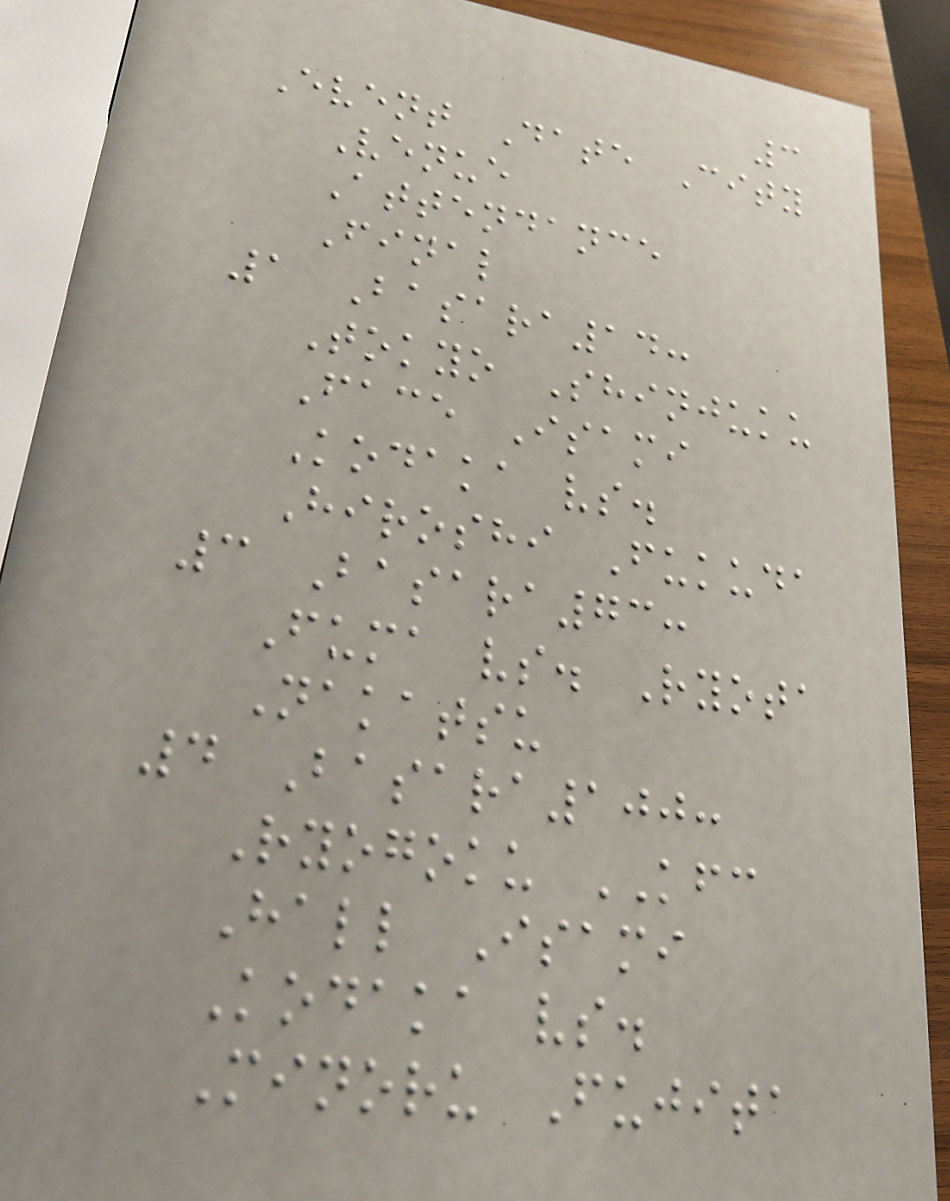3
Event Date City
Venue
Attendance
Final
1 Basara14:
Tokyo Shinjuku
Face Isami
Kodaka vs.
Hiroshi Fukuda
3 Basara73:
Fuma vs. Ryota
Nakatsu
4 Basara100:
Ryogoku KFC
Hall Isami
Kodaka vs.
Minoru Fujita
